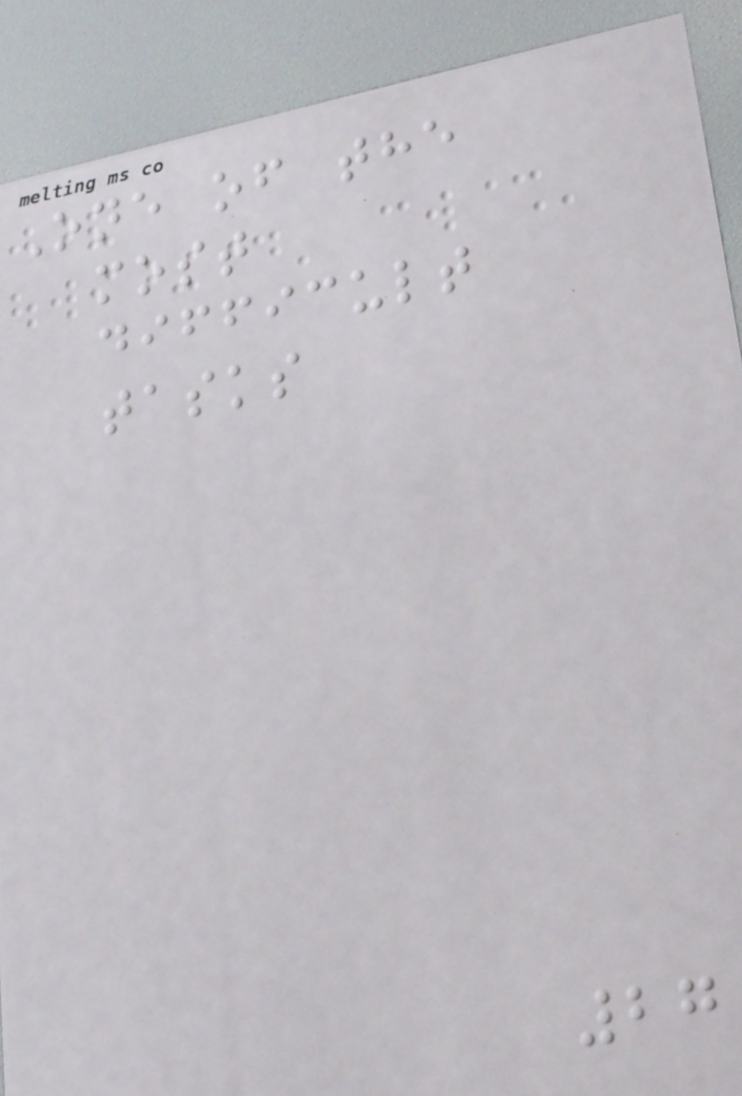One of the
most
difficult
tasks
27
